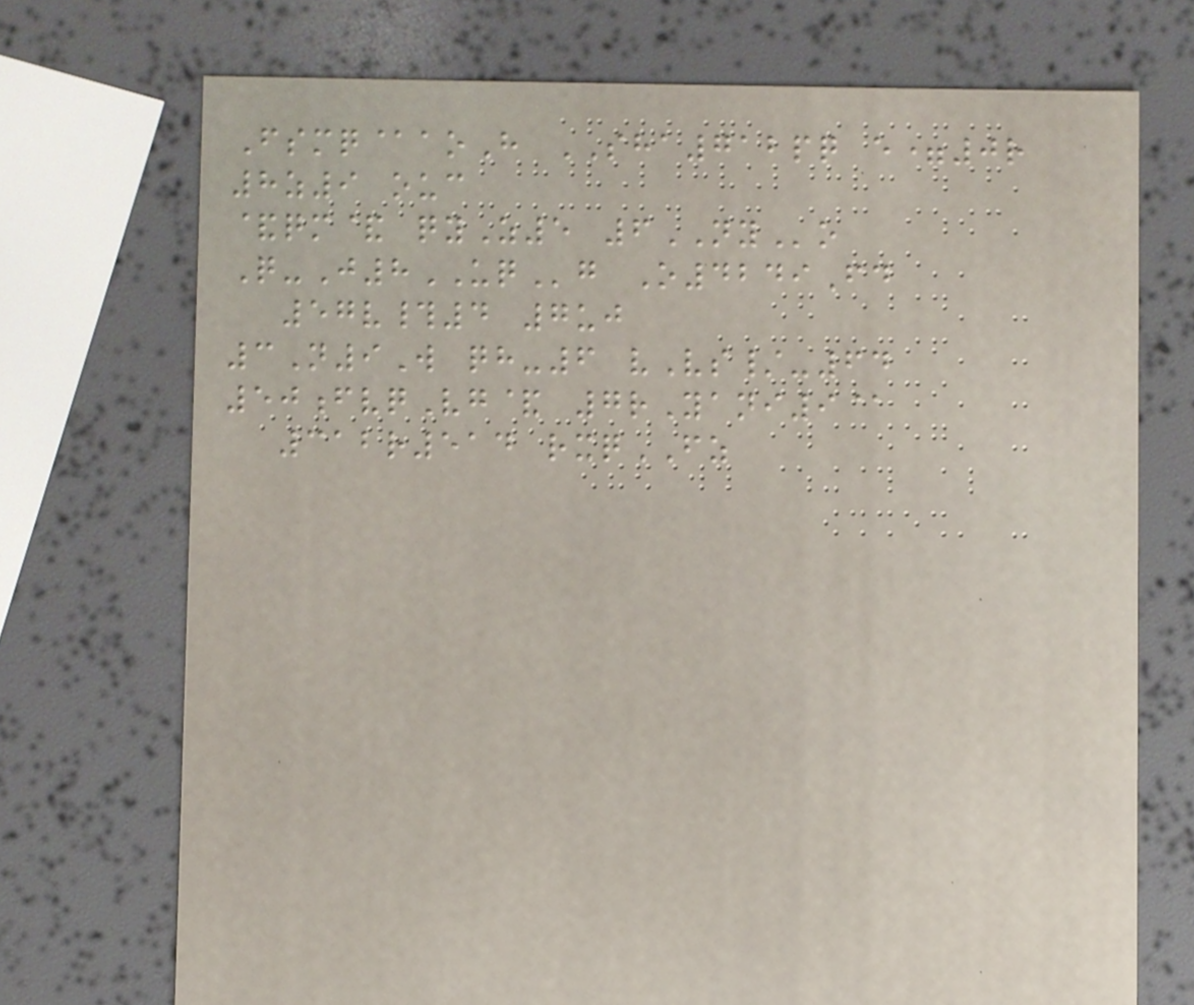Fsmq@aoH SHA712pq e=0r
8z9 ouc
&qm& qyZ5 6NYo
Q-J8UQg O4249Fd
57v#4 7uj
3N9W qh-6 vVs/-64
50fvqVg& 7rYani9@
312r514 rxqFZ
